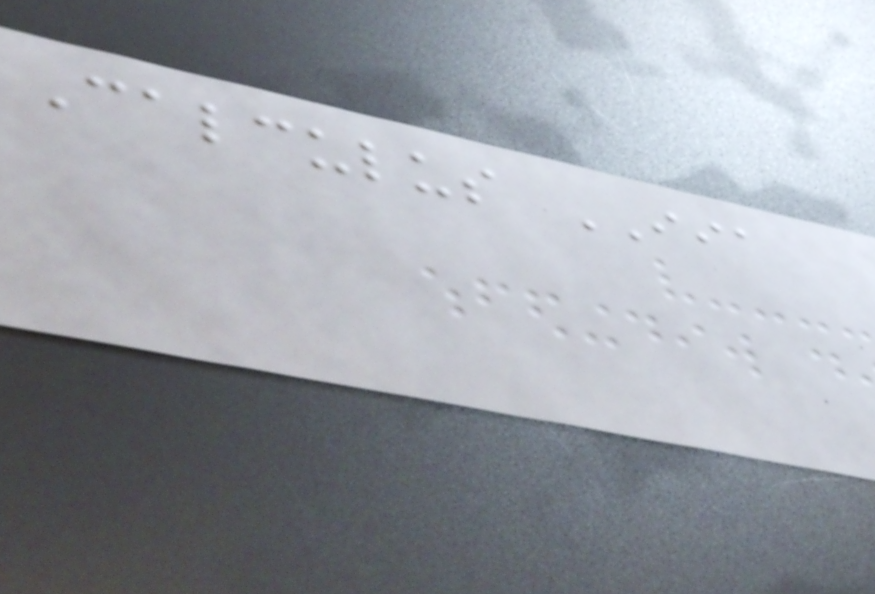Calculus IIA
